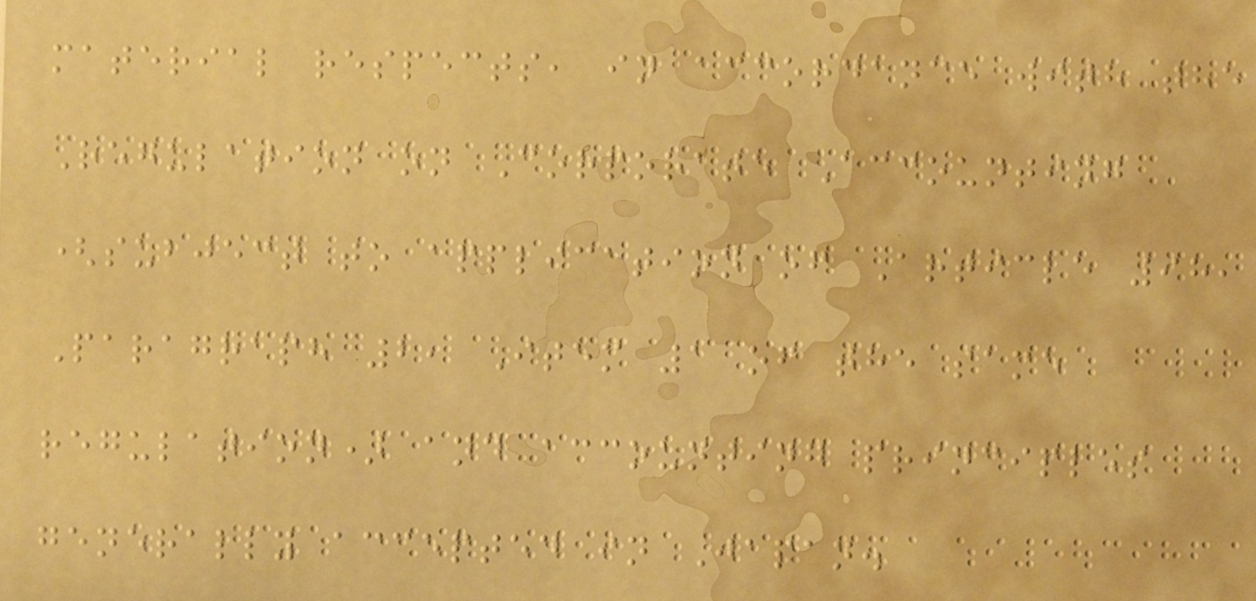material respects, in accordance with the
Regulation on Corporate Accounting
(subject to application of Article 98,
Paragraph 2, Item 1 of the same
regulation) and accounting principles
generally accepted in Japan.
